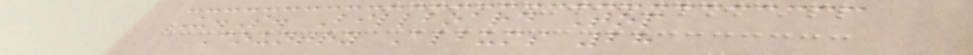U.S. Billboard Top
Country Albums 28
